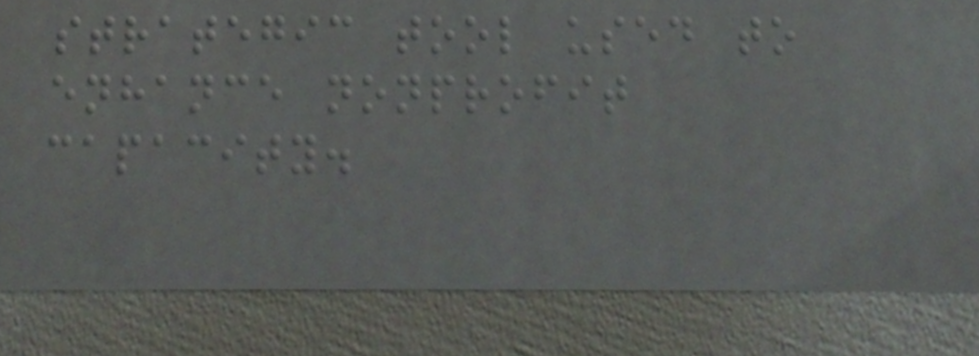strategic tool used to
enhance nonprofit
capacity.
